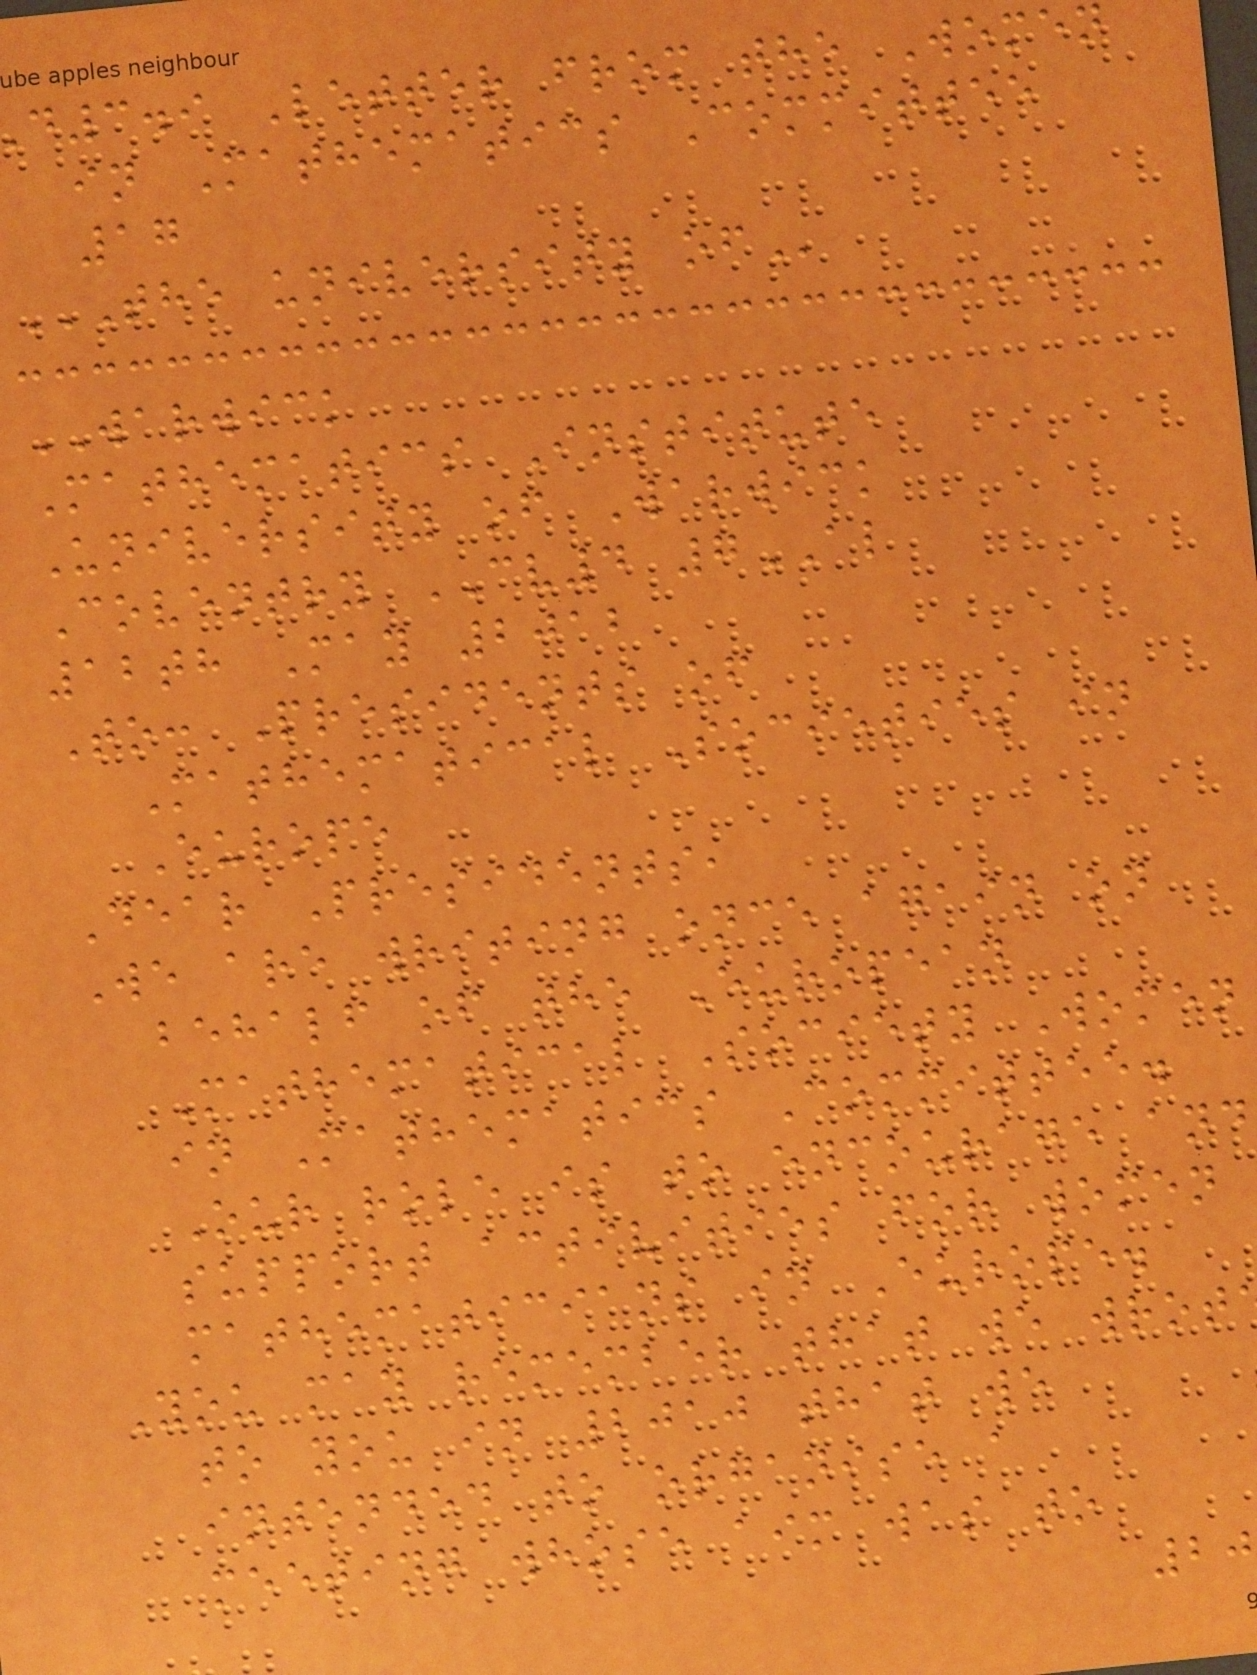d3.9 Letter from the Women
in Mathematics Committee
17
THE UNIVERSITY OF
WARWICK
Mathematics Institute
University of Warwick
Coventry CV4 7AL
12th May 2012
To: Presidents of
Mathematical Societies in
Europe
Dear Presidents,
We are writing once again on
behalf of the European
Mathematical Society Women
in Mathematics Committee.
Our role is to encourage and
support activities for women
mathematicians in Europe.
You may remember that we wrot
to you in 2010 that we
intended to organise a
meeting whose aim was to
